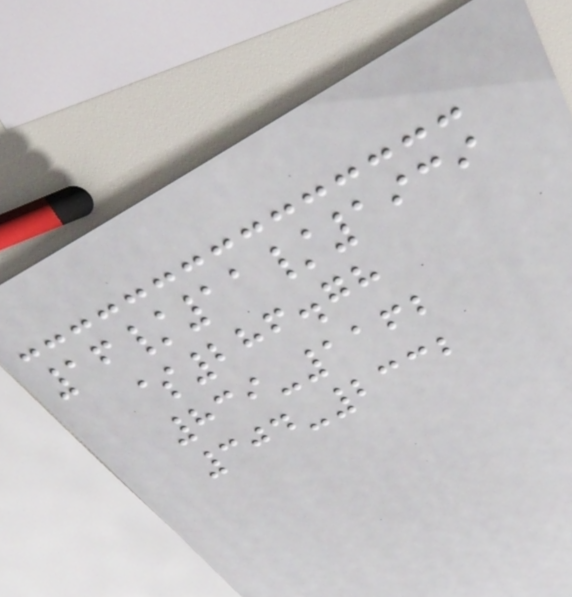16/11/1939
$286.78
839-1162
304-2332
